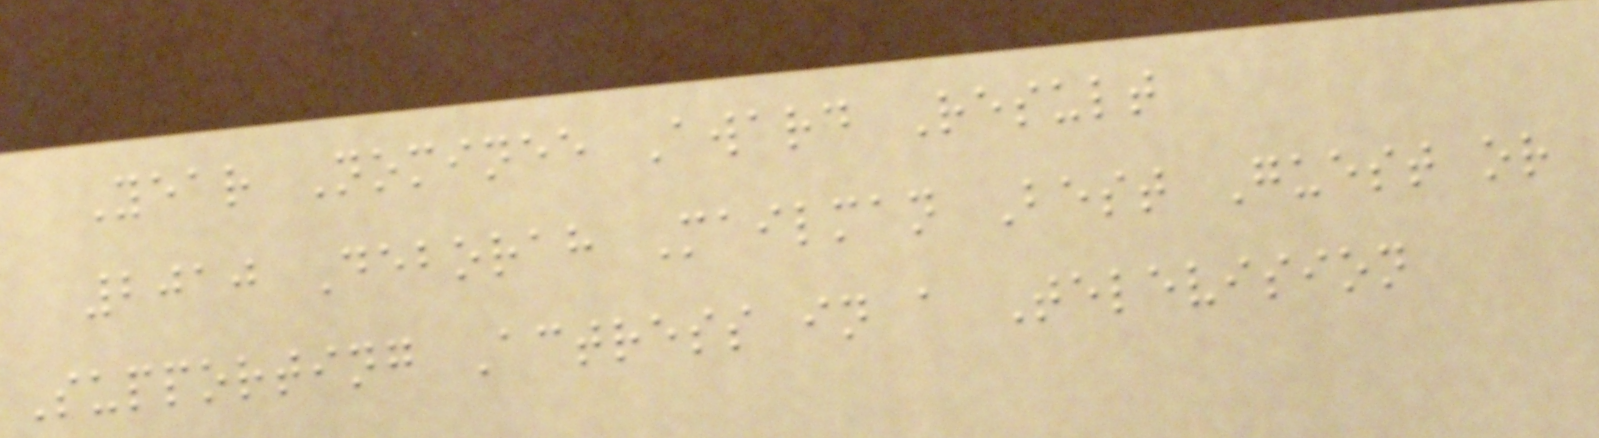Year Nominee Award Result
2010 Deborah Mailman Best Guest or
Supporting Actress in a Television
